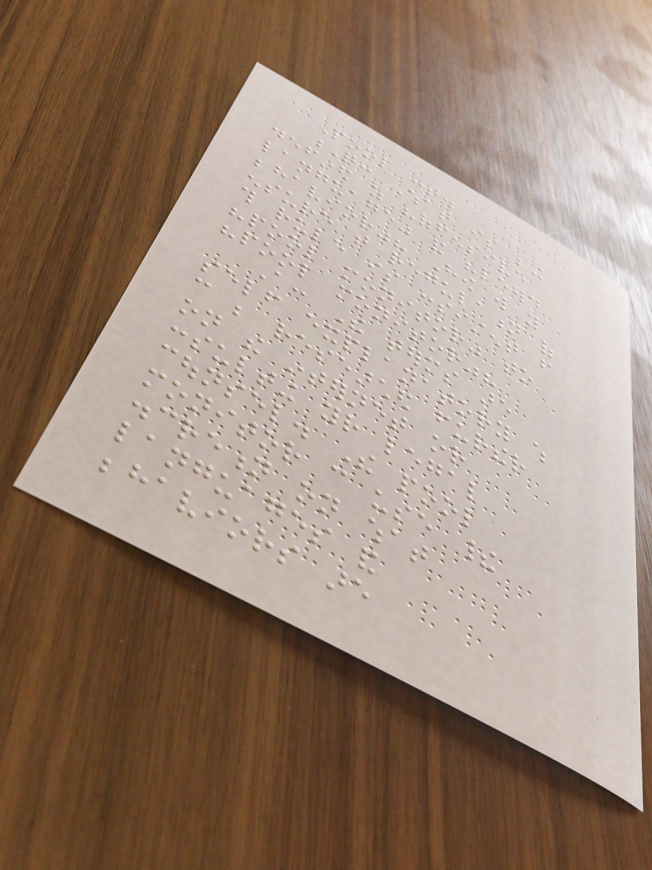Pool cont.
Q: What is being
defined as "offensive
language" and "lewd
behavior"? How will you
ensure that regulation of
this rule is consistent from
"pool monitor" to
"pool monitor"?
A: The terms are
self explanatory which
can be researched further
on the internet or
consulting your legal
counsel. The pool
monitor can use their
discretion on what
languages and
behaviors are
